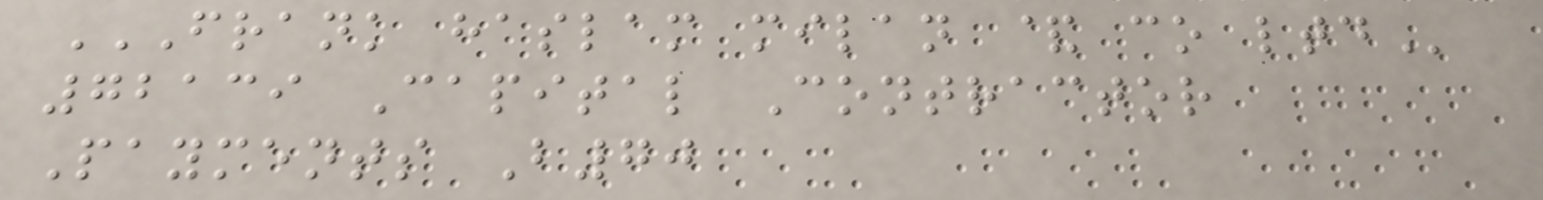FRANK HASLAM MILAN & CO LTD
72139 Capital Contractor
Payments B70
